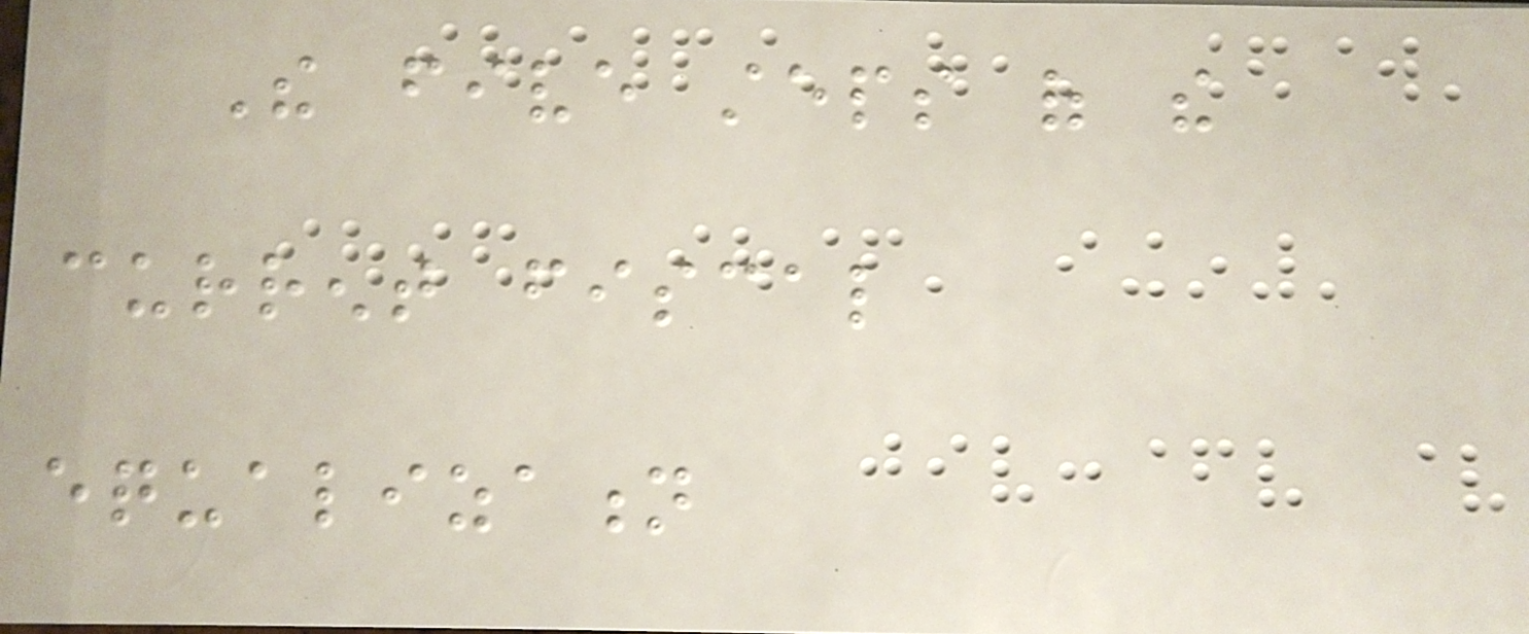The five steps of the
current fiscal
equalization
